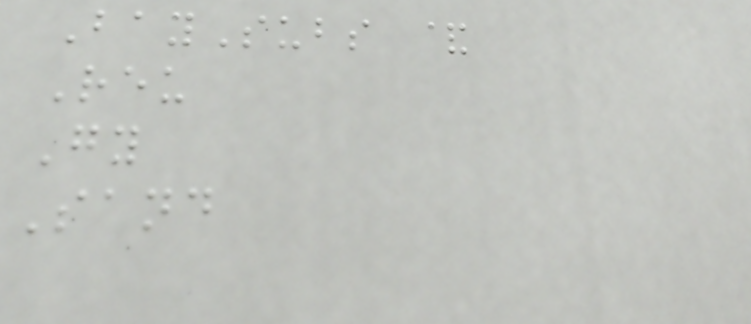BaySubs &
Reu
Gy
Sand
